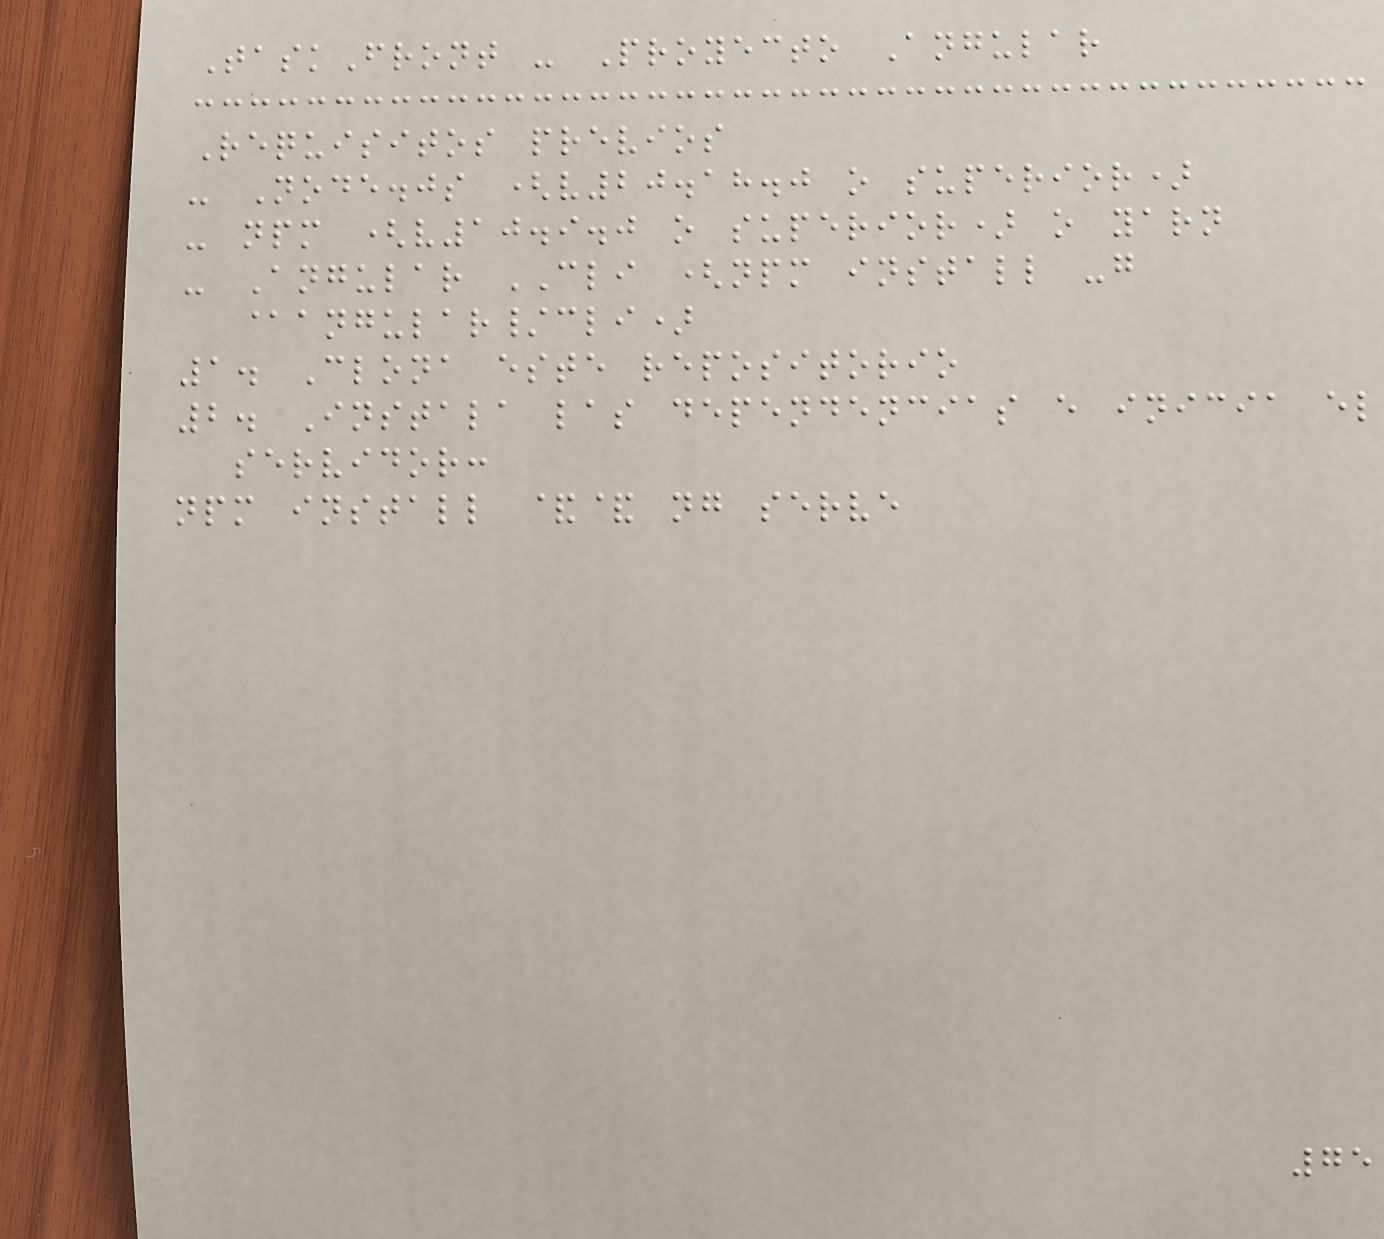TaskFront - Proyecto Angular
Requisitos previos
- Node.js (v20.18.0 o superior)
- npm (v10.9.0 o superior) o yarn
- Angular CLI (npm install -g
@angular/cli)
1. Clona este repositorio
2. Instala las dependencias e inicia el
servidor:
npm install && ng serve
75
